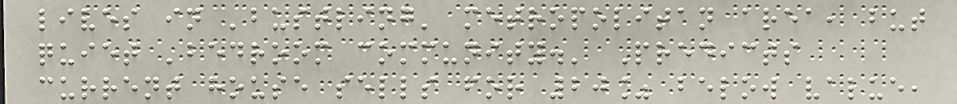lives in 'bustling' metropolitan area, but
quiet 'bedroom community.' Predicts
current house sells for 20% below value,
